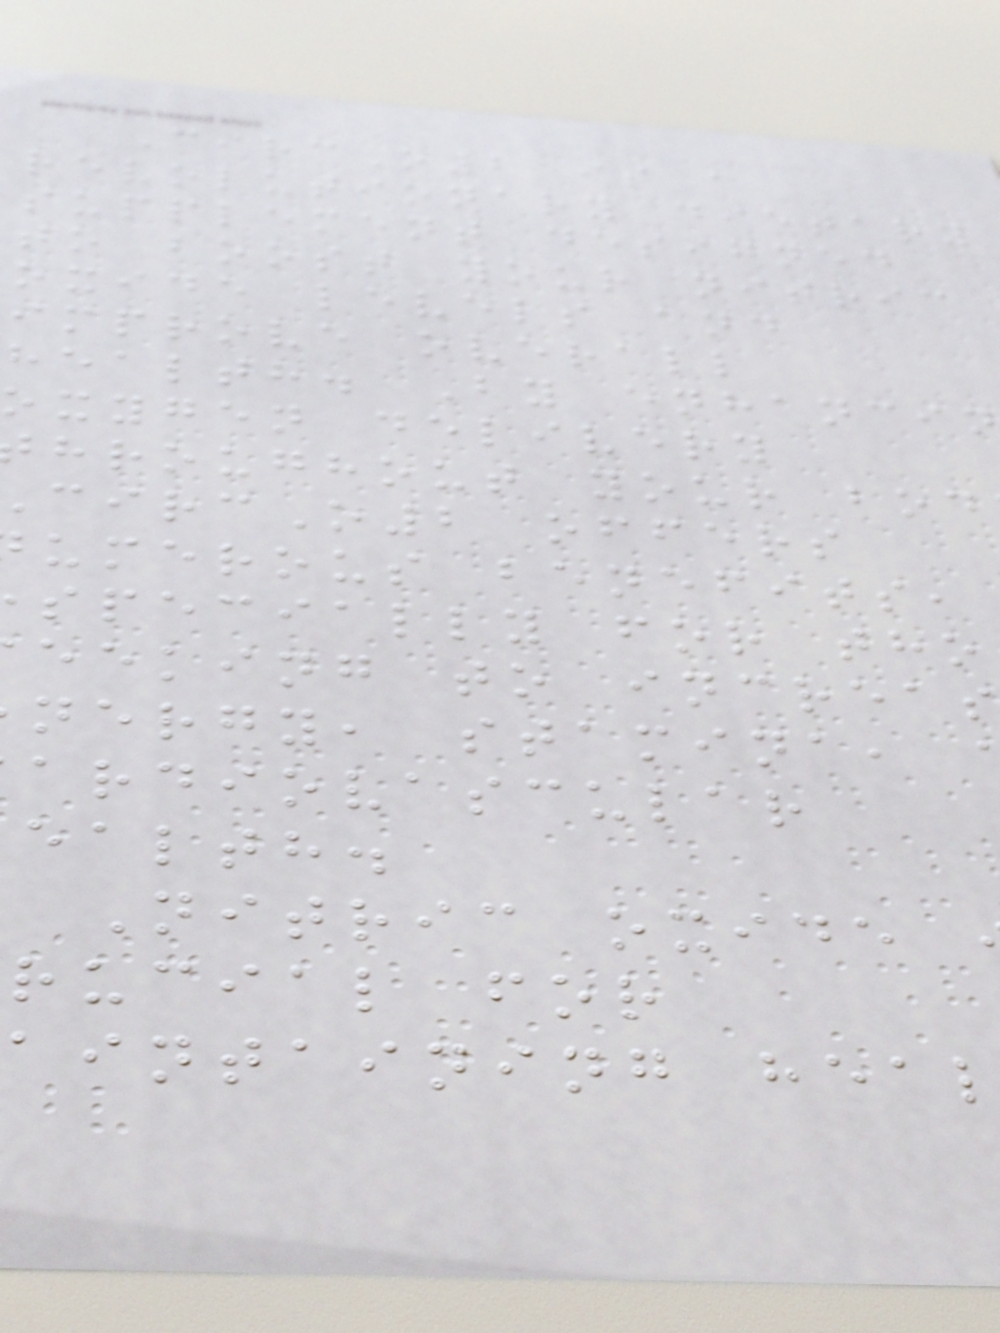CircO2 is a
revolutionary dietary
supplement designed
to boost your nitric
oxide levels and
improve overall
health. By enhancin
oxygen delivery
hroughout your bod
ircO2 offers
umerous benefits,
specially for tho
eeking to increas
nergy, stamina,
ardiovascular
ealth.
Nitric oxide
rucial for
aintaining hea
